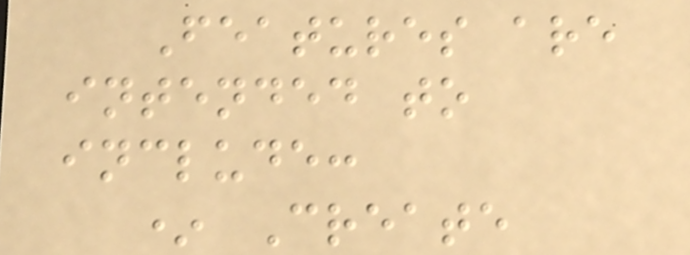Features are
intended to
include:
* Create
